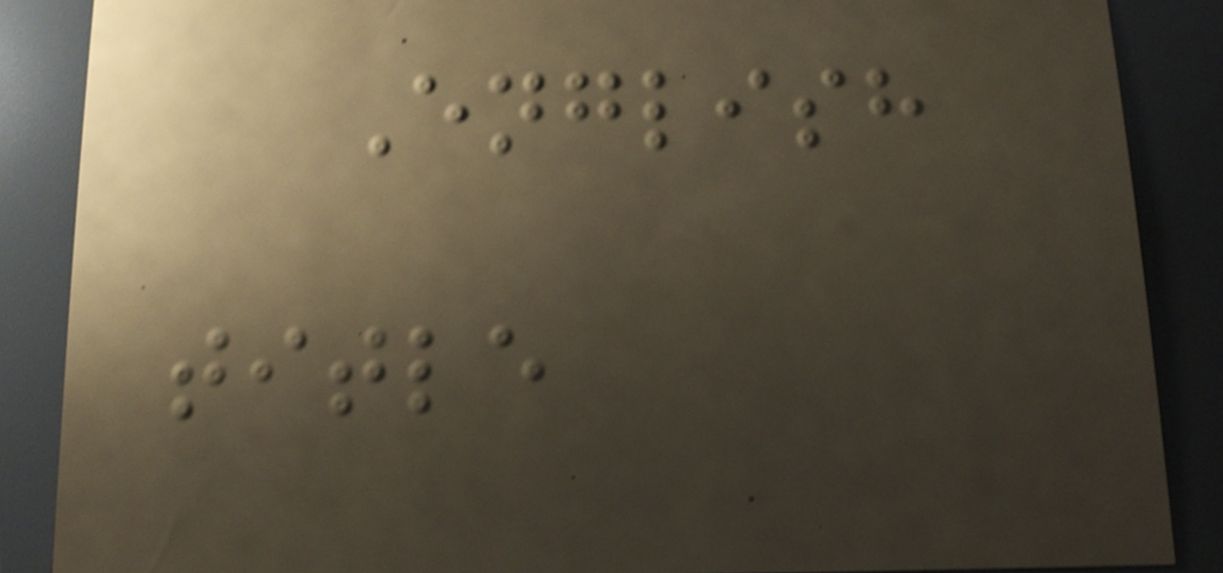English
title
